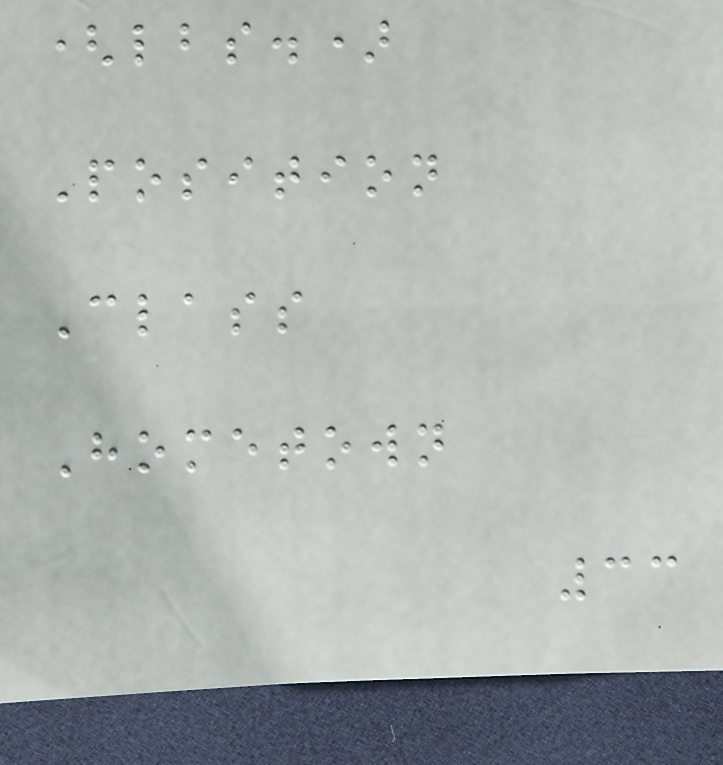(lbs.)
Position
Class
Hometown
33
